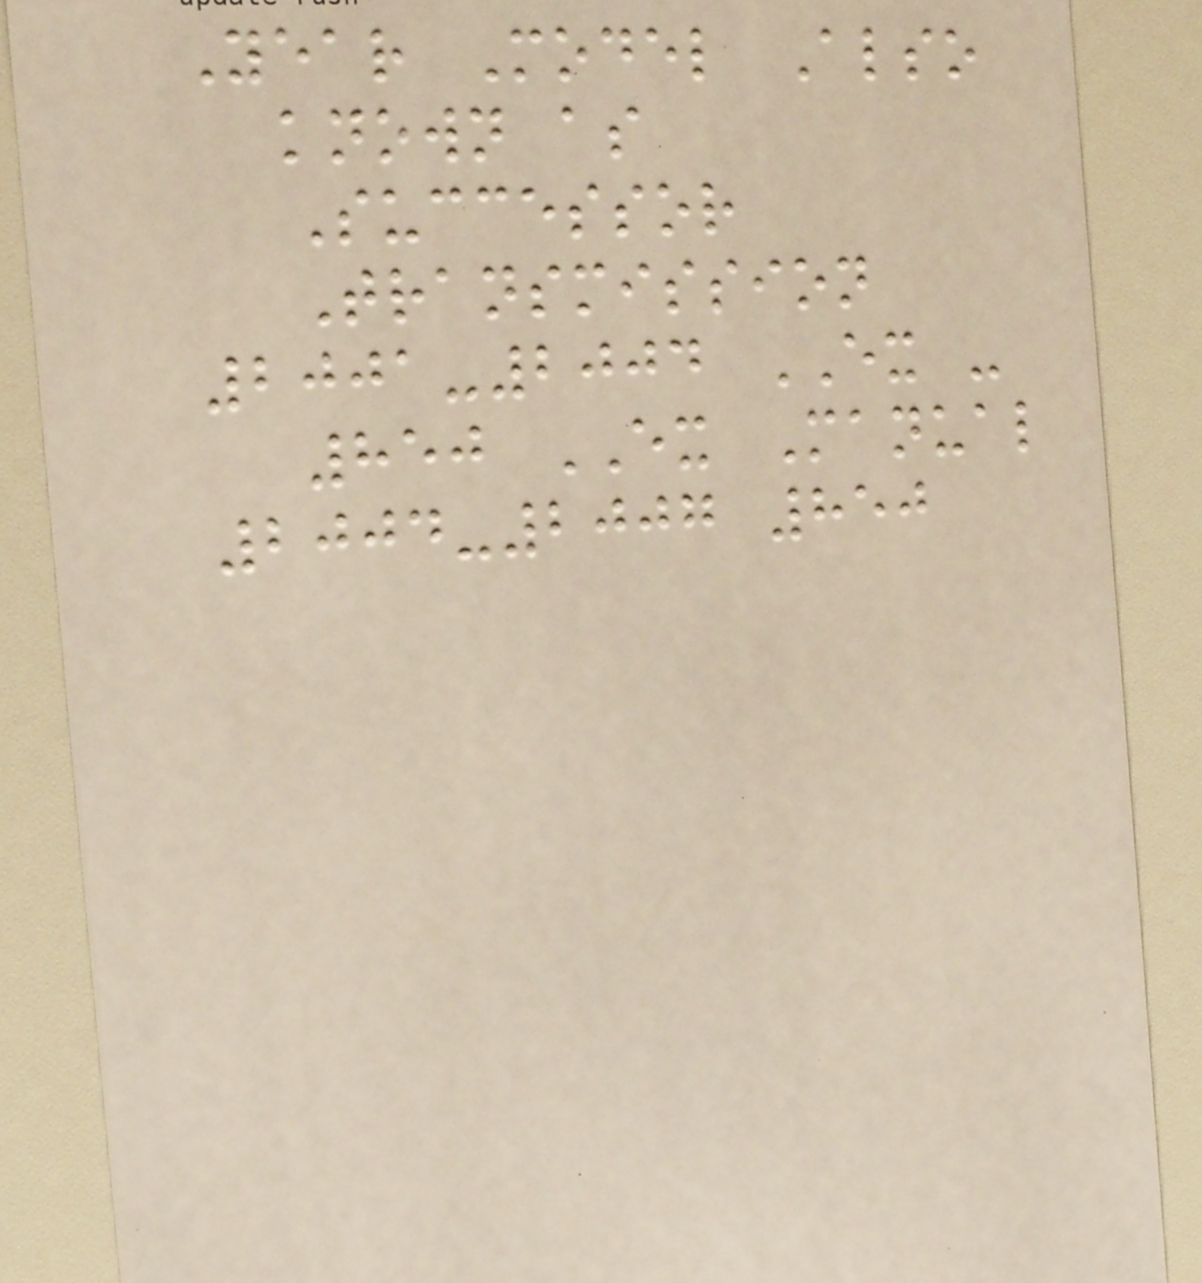Year Model Also
known as
Successor
Transmission
2001-2004 EX -
850 EX Manual
2004-2007 850
